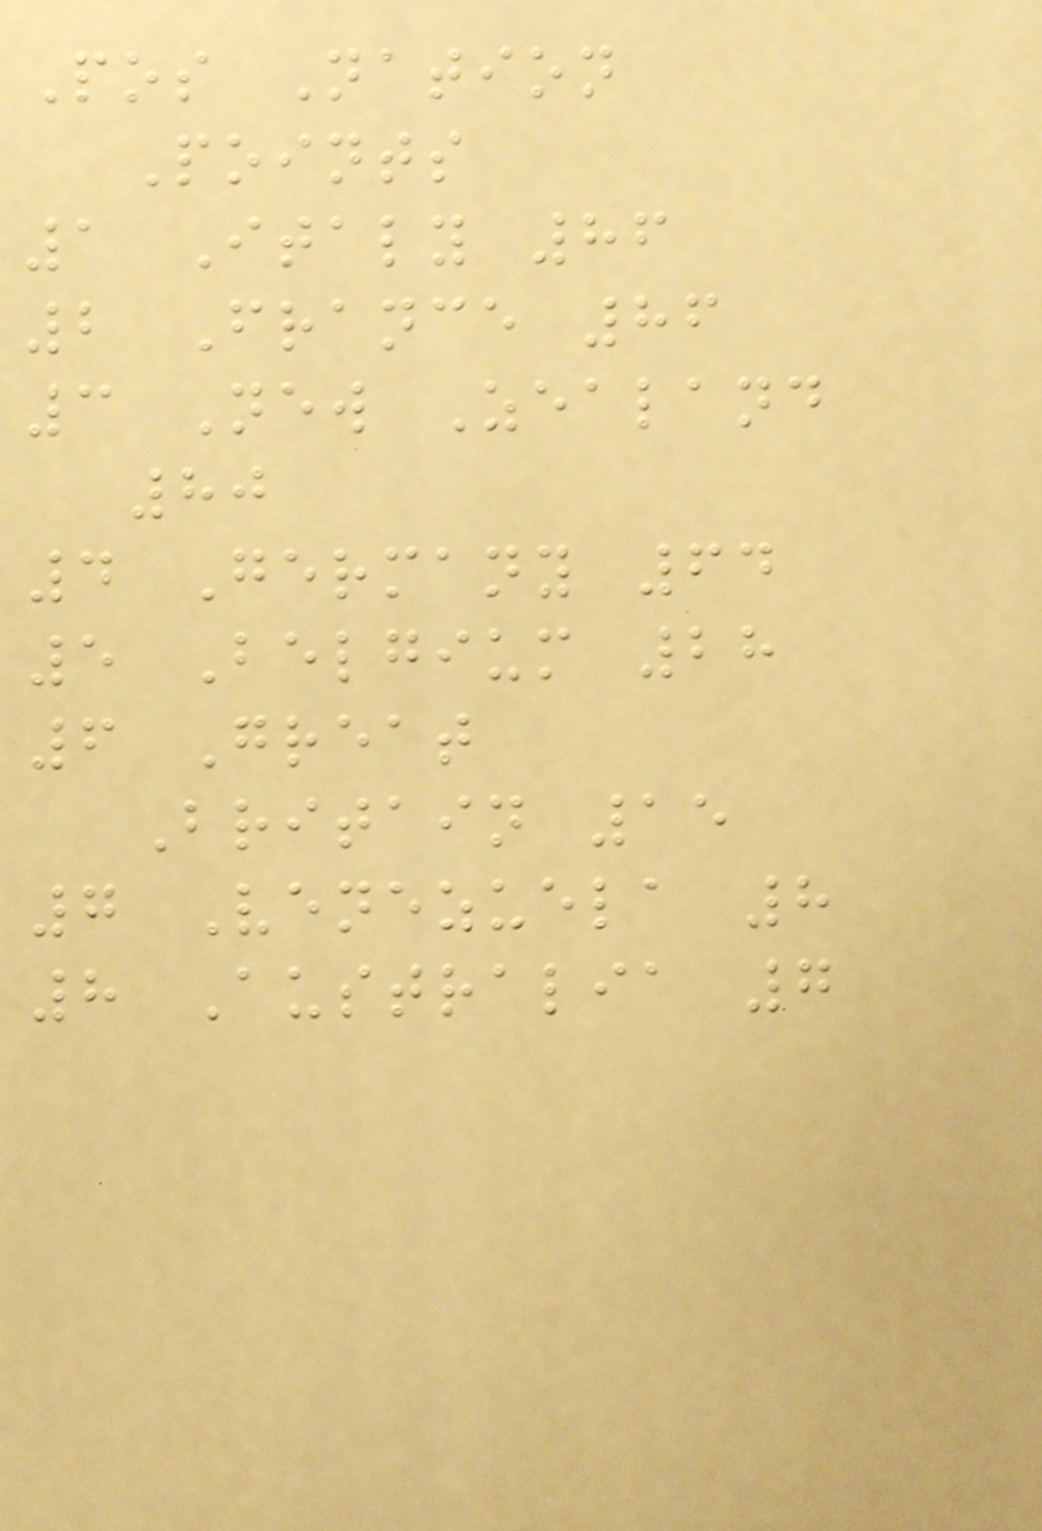Pos Nation
Points
1 Italy 86
2 France 86
3 New Zealand
80
4 Germany 64
5 Belgium 28
6 Great
Britain 15
7 Venezuela 8
8 Australia 7
